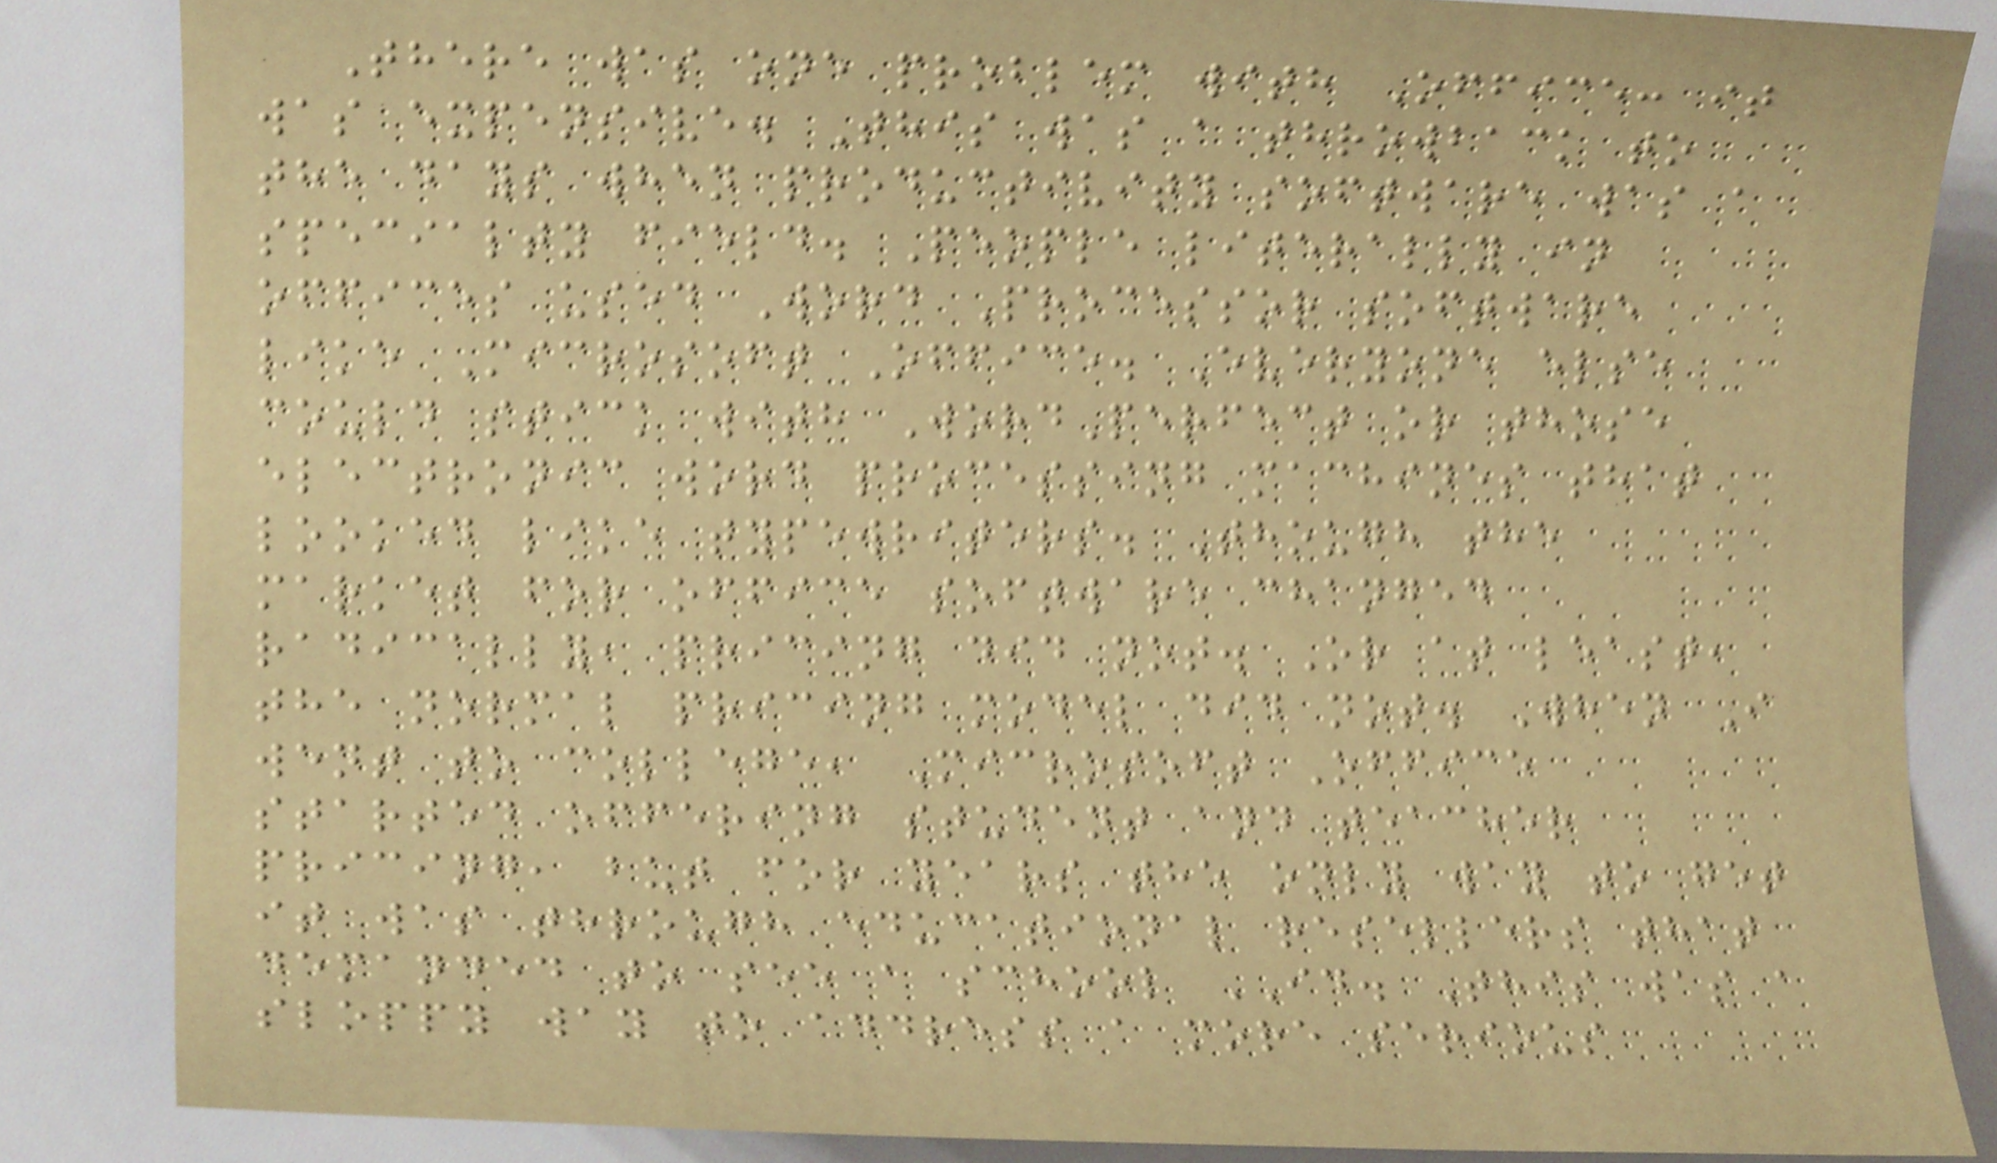There was one problem with Office: it
was expensive. This was a throwback to
the days when productivity software was a
specialty field. People literally in
offices used Word Processor software
like Microsoft Office. Everyone else
could stick with WordPerfect or those
electronic word processing machines that
looked like typewriters. Though the
market for office software changed
radically, pricing did not. Or at least,
the normal pricing model did not. When I
went to college, Microsoft Office
started offering student and teacher
pricing, but for years the only way to get
it was through educational resellers that
demanded to see a school ID. This was a
sloppy way to address a more serious
